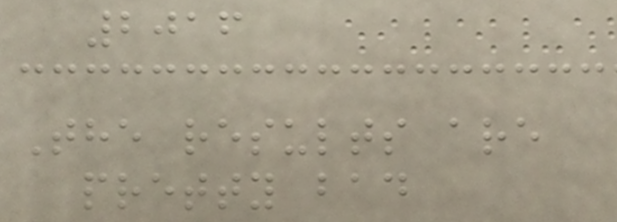2016
The results are
pretty bad
